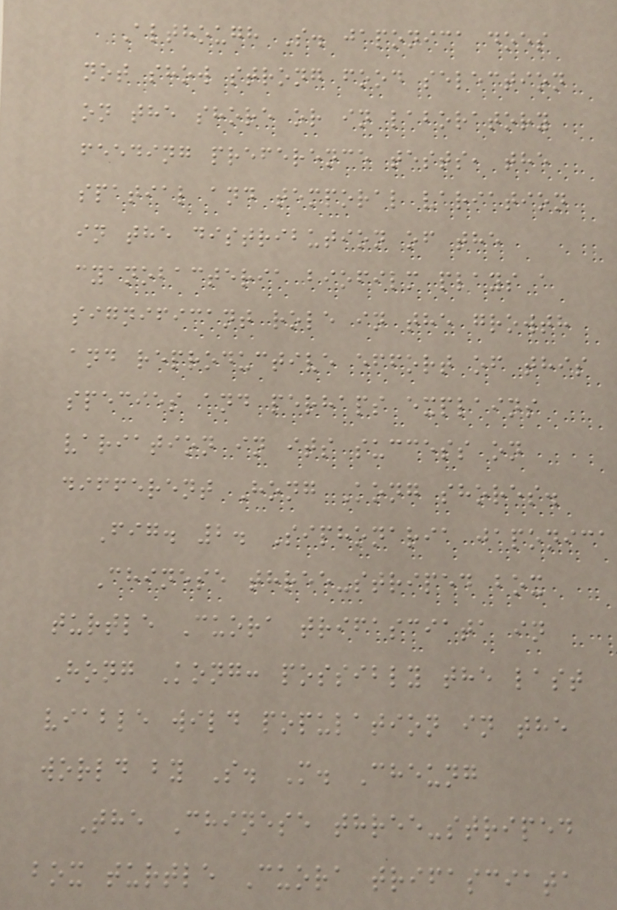Although S. japonica does
not show strong food selection
on the shore or in laboratory
feeding preference tests, the
spatial and temporal variation
in the distribution of the
cyanobacteria biofilm plays a
significant role in the growth
and reproductive effort of this
species and perhaps explains
variation in its success on
different Hong Kong shores.
Fig. 2. Siphonaria japonica
Chinese three-striped box
turtle Cuora trifasciata in
Hong Kong: possibly the last
viable wild population in the
world by S. M. Cheung
The Chinese three-striped
box turtle Cuora trifasciata
